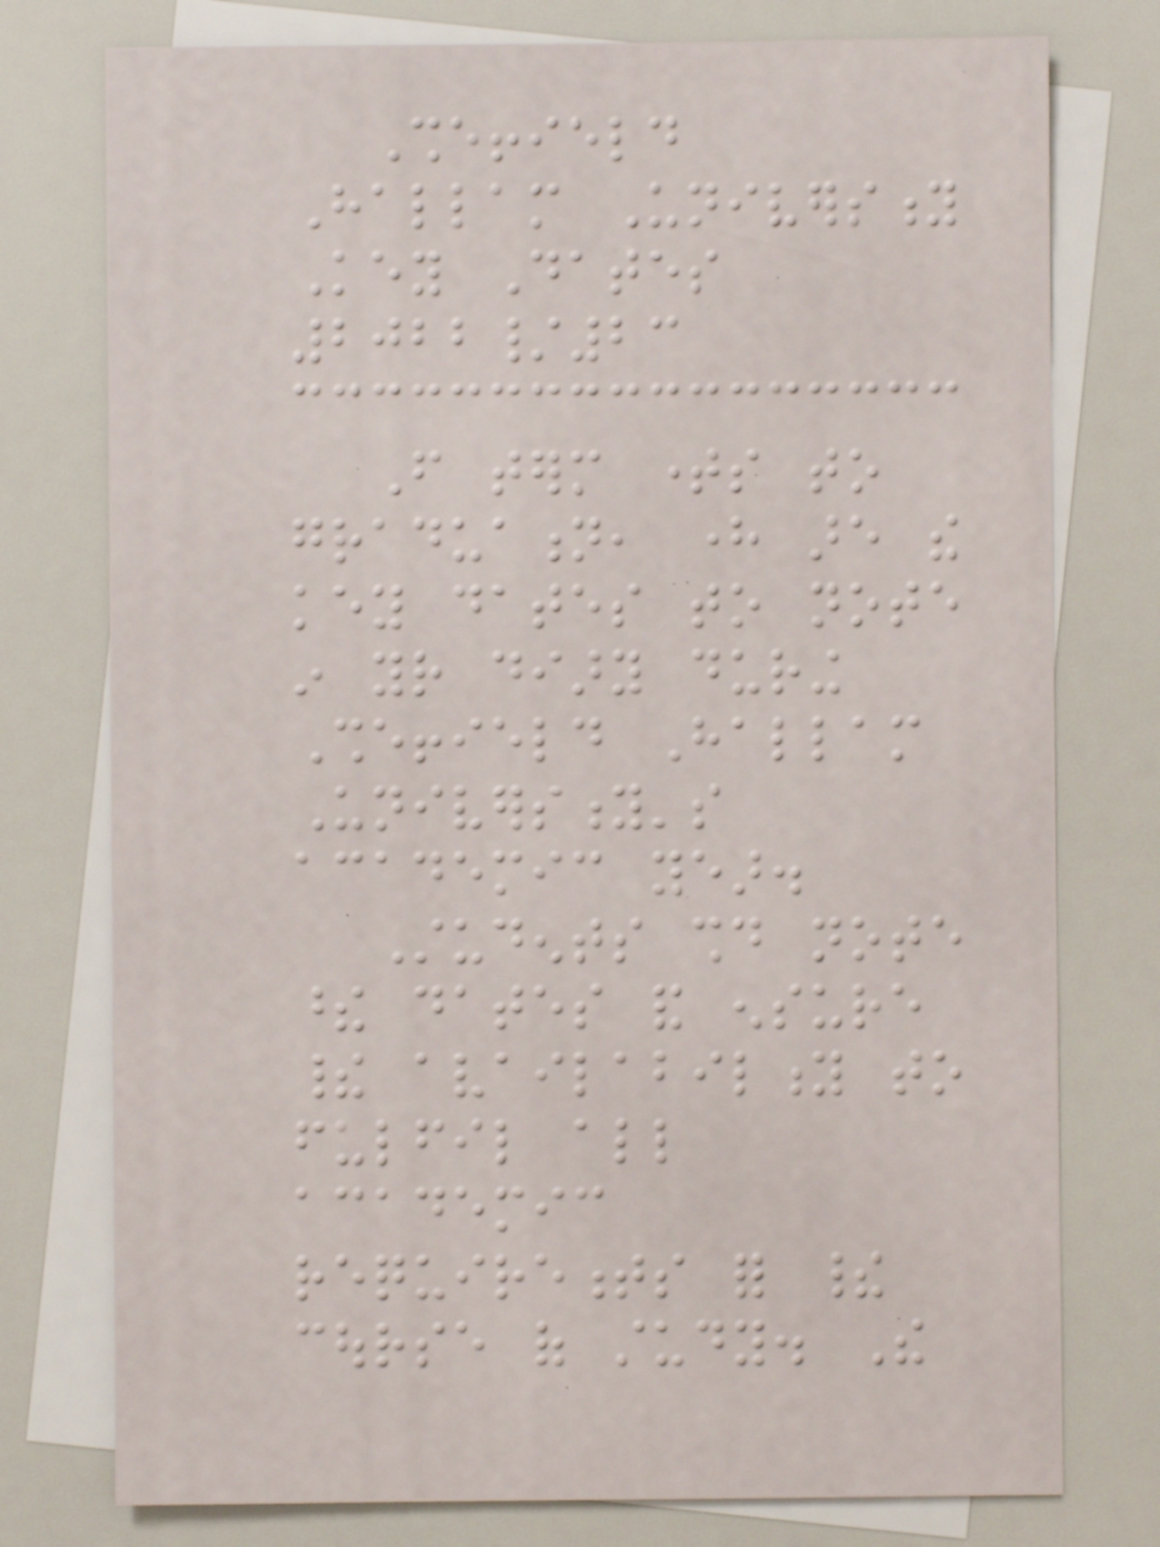Sheffield
Hallam University
Key Dates
2022/23
From term times to
graduation, here are the
key dates to note
in your diary during
Sheffield Hallam
University's
academic year.
Students should note
these dates and ensure
their availability to
fulfil all
academic
requirements for their
course of study. The
